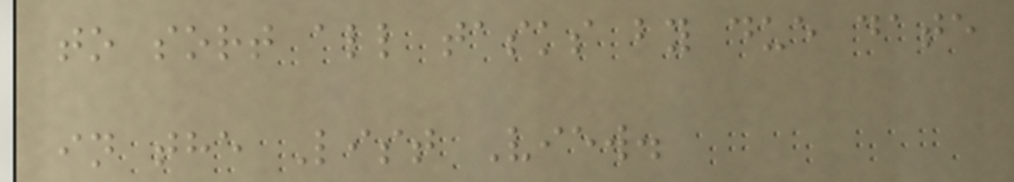to sort all tasks by due date
in the List View.
